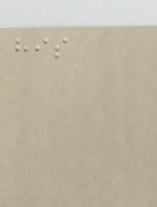his
